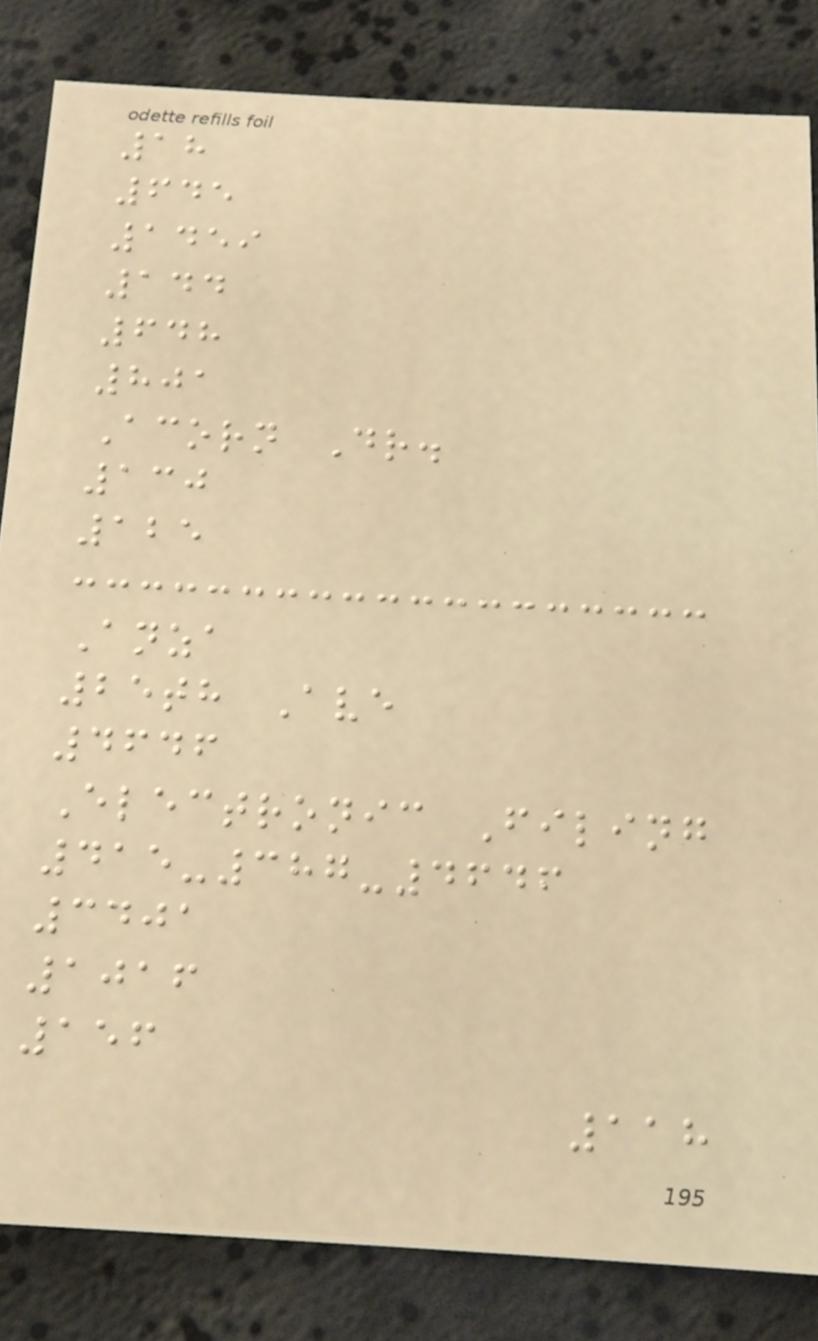18
645
1459
144
648
801
Acorn Dr.
130
125
Anza
25th Ave
4646
Electronic Filing
415-387-4646
3401
1016
156
118
